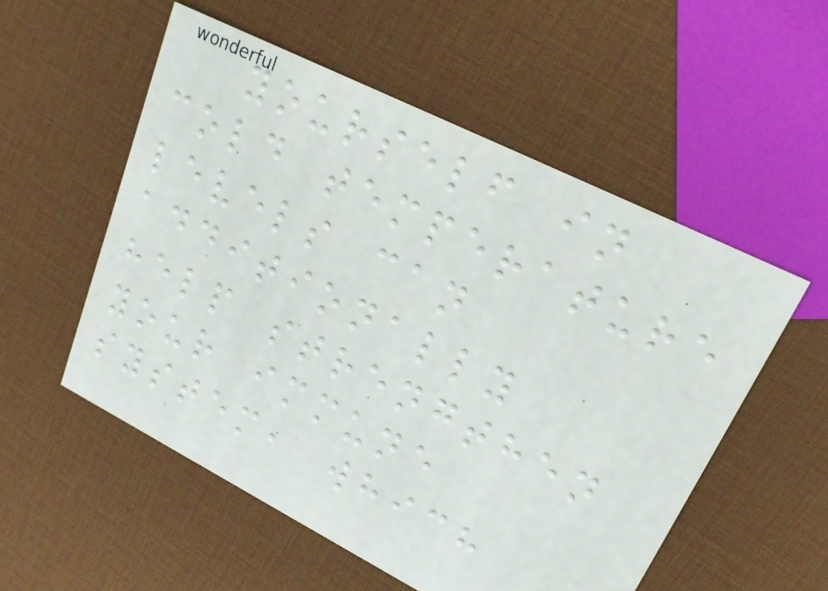yourself in
cold temperature
levels can
additionally
help strengthen
your immune
system, which
